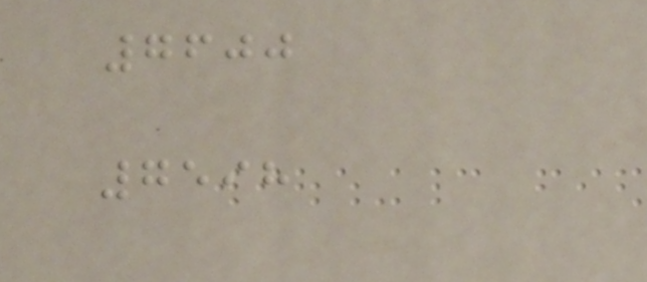7600
7598
